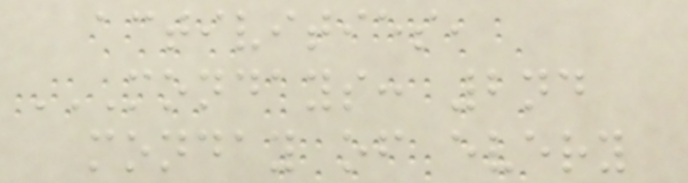activities,
MONDAYS: 2ND
MONDAY OF EVERY
